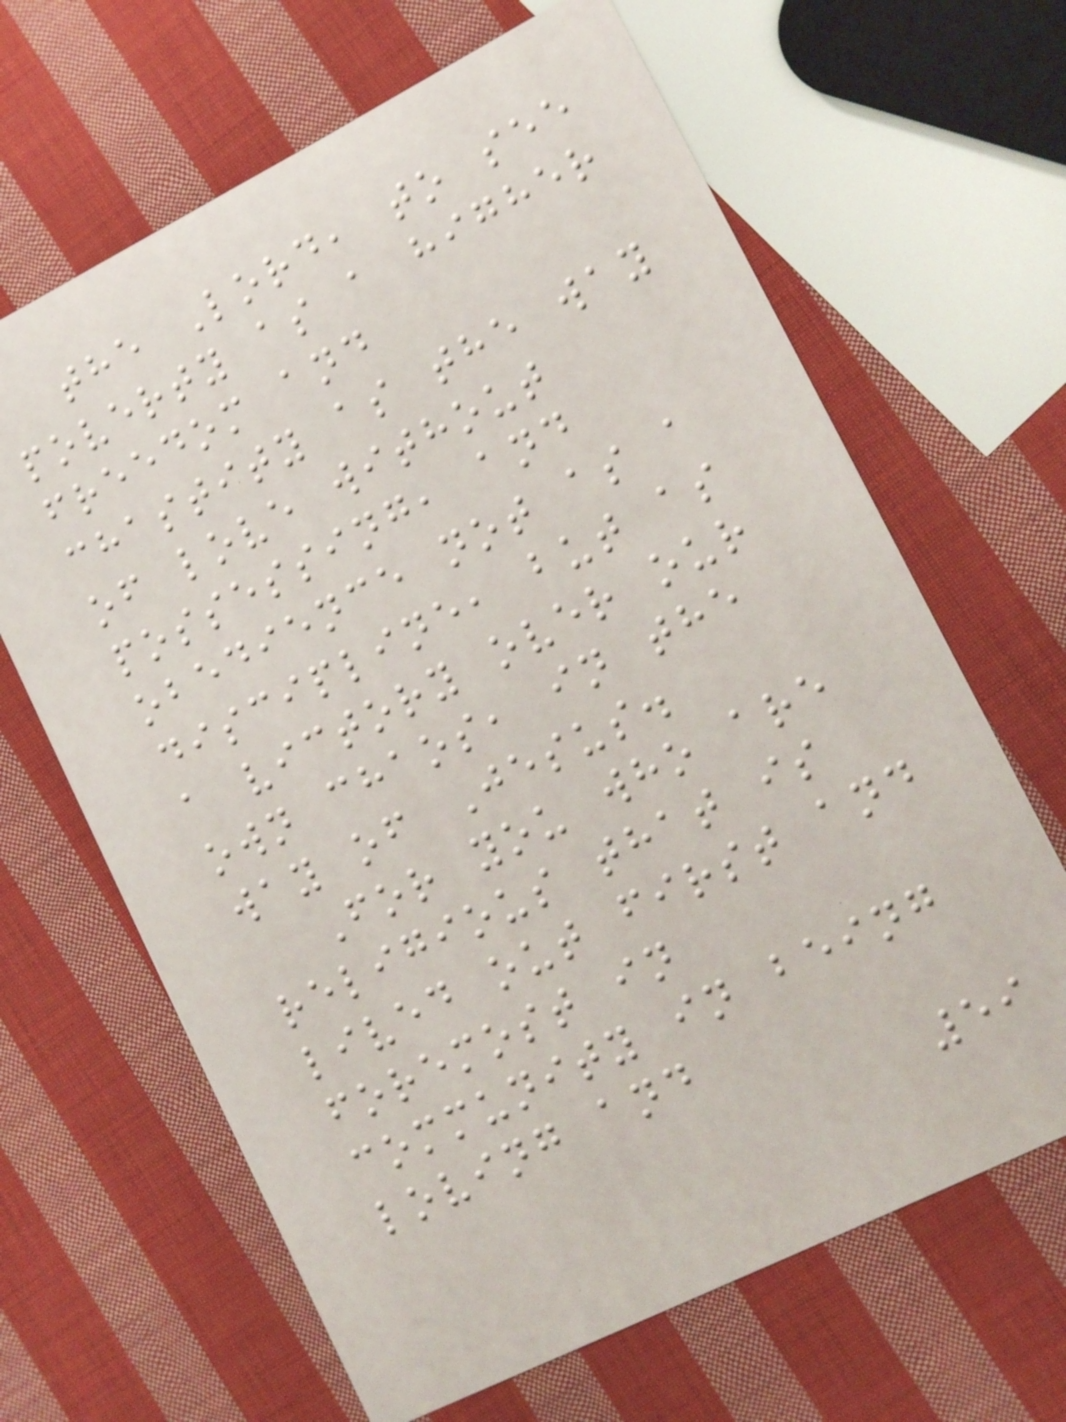the Lord, to see
poverty as a higher
freedom and
chastity as the way
of love without
possessing, and
obedience not as a
discipline, but as
a victory over our
own chaos, in the
way of Jesus.
For you who are
religious that is
lived out first and
foremost in
community in being
loving and
59
